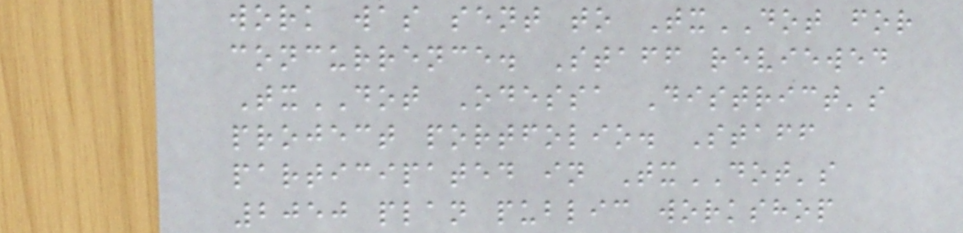work was sent to TxDOT for
concurrence. Staff reviewed
TxDOT Odessa District's
project portfolio. Staff
participated in TxDOT's
2050 plan public workshop
